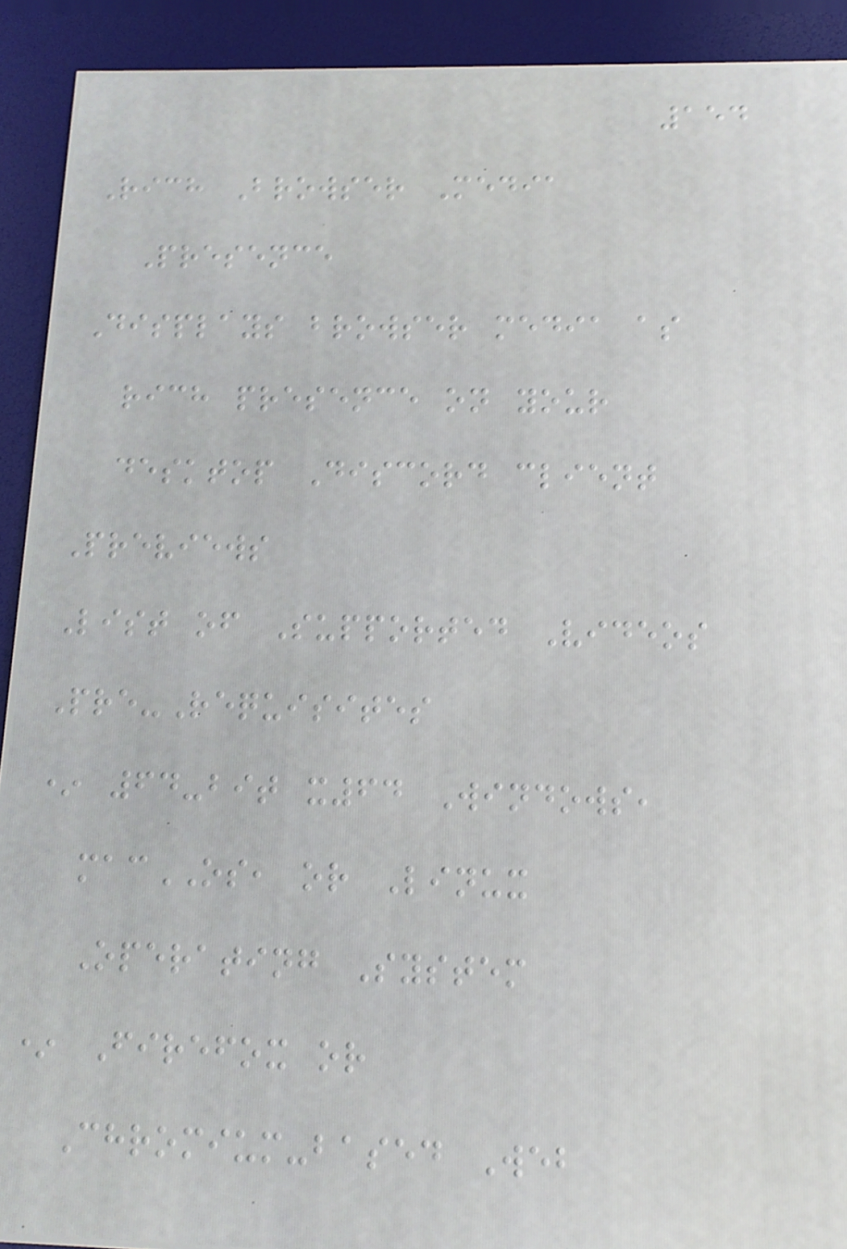154
Rich Browser Media
Presence
Displays browser media as
rich presence on your
desktop Discord client
Previews
List of Supported Videos
Pre-Requisites
* 64-bit x64 Windows,
macOS, or Linux
Operating System
* Firefox or
Chromium-based Web
